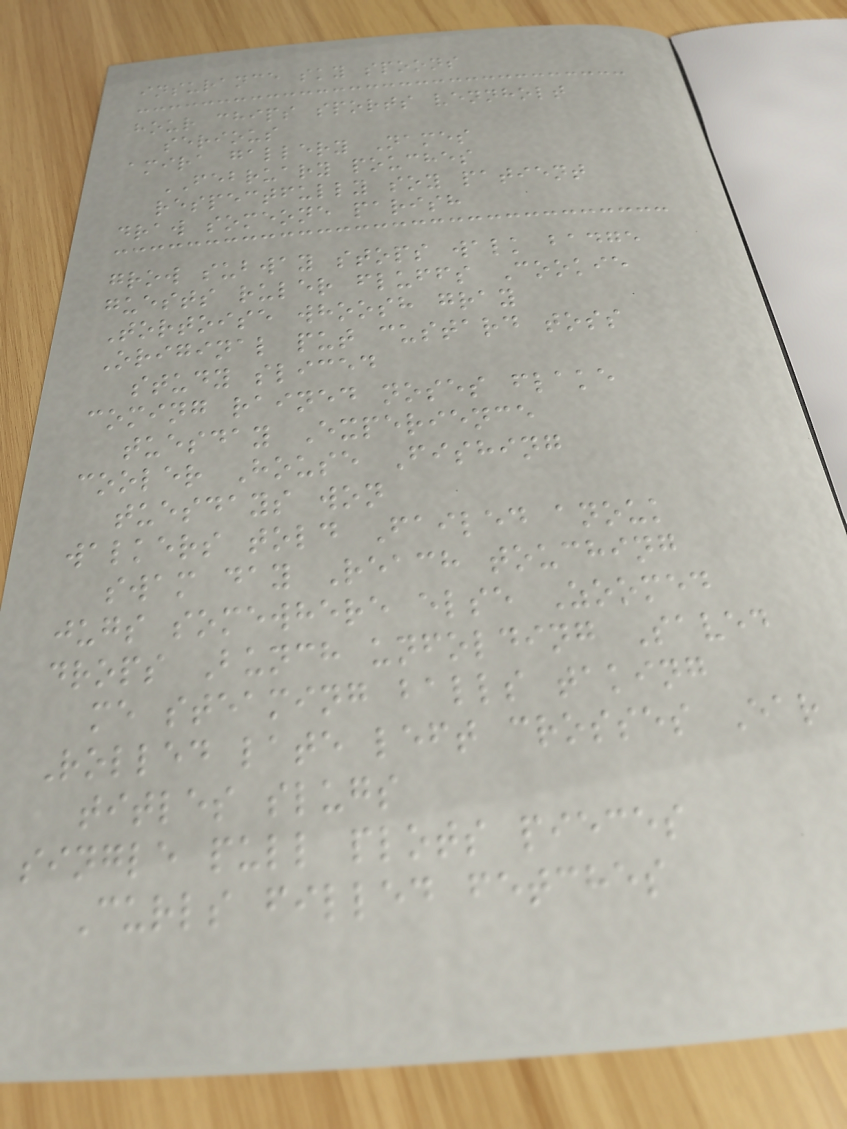insurance sky spoons
hour chips sports vennholt
serious
amira gallery Names
FEBRUARY pouches
respectfully soy patient
draw someone parish
grow subway stops walk badge
guests ruler fluffs Cookie
Tortoise whoosh gray
Original put custard toss
study sliced
coming rained noses flake
tuesday Experience
cooler House Fishing
tuesdays won
walkers told Failed anouk
swam day Reach touching
jugs somewhere else Zoomed
drops Bunch unfolding Saved
me steaming balls taking
Rolled late left crosses Ear
titles slugs
single pull plots pieces
Curls filled fetches
